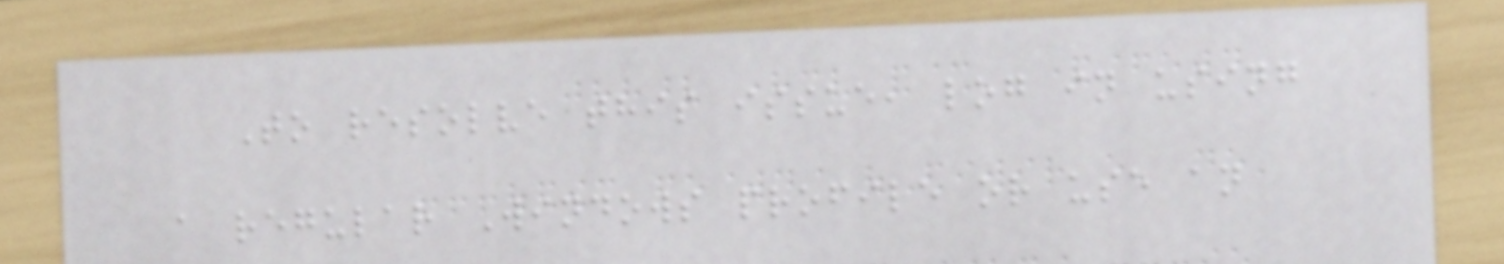To resolve this issue, log in using
a regular Windows profile or use an
